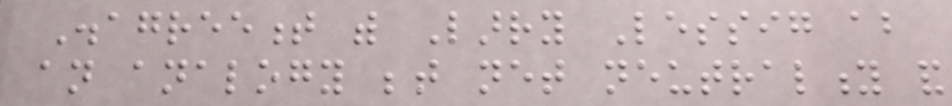Disagreement with Larry Lessig about
an analogy between net neutrality and
